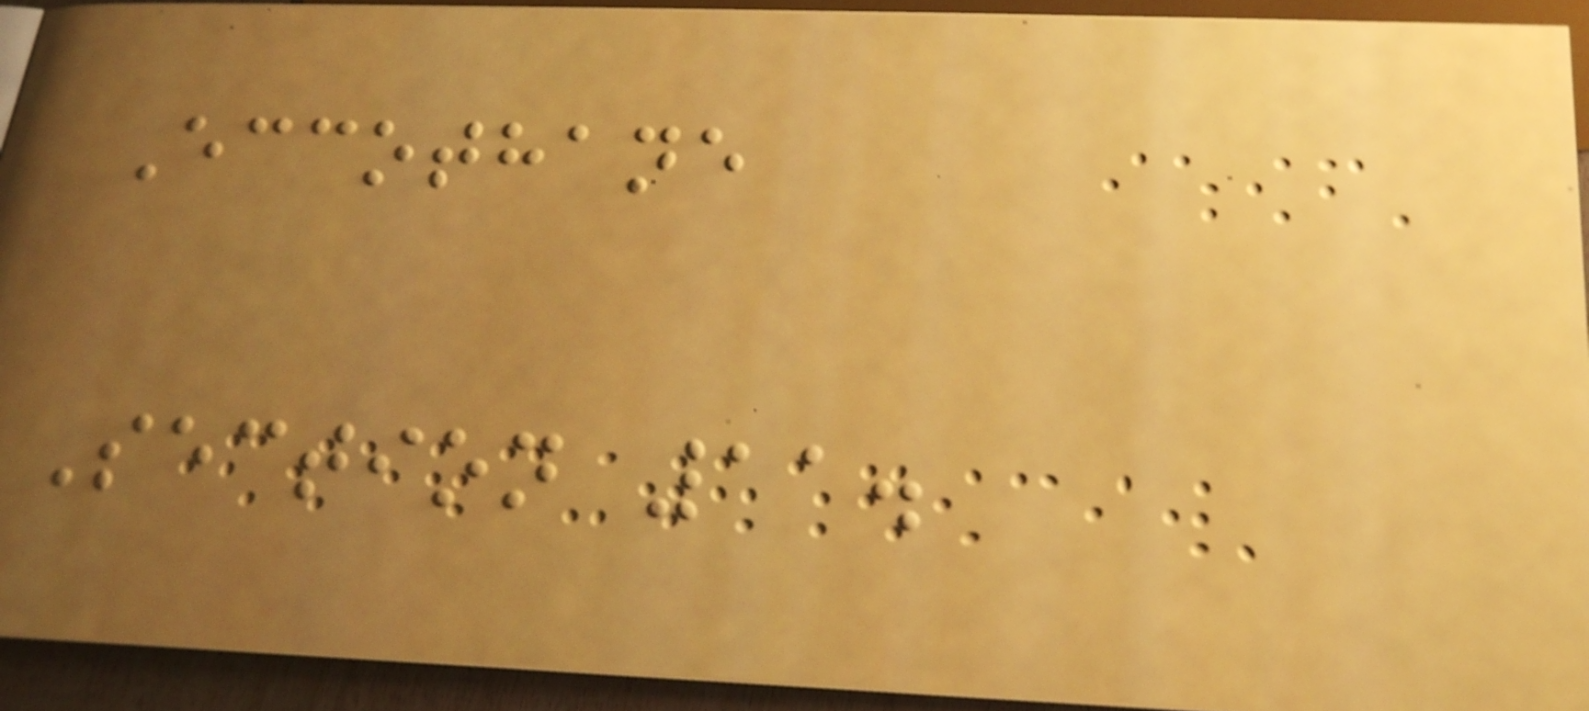Eccothane
Section 11.
